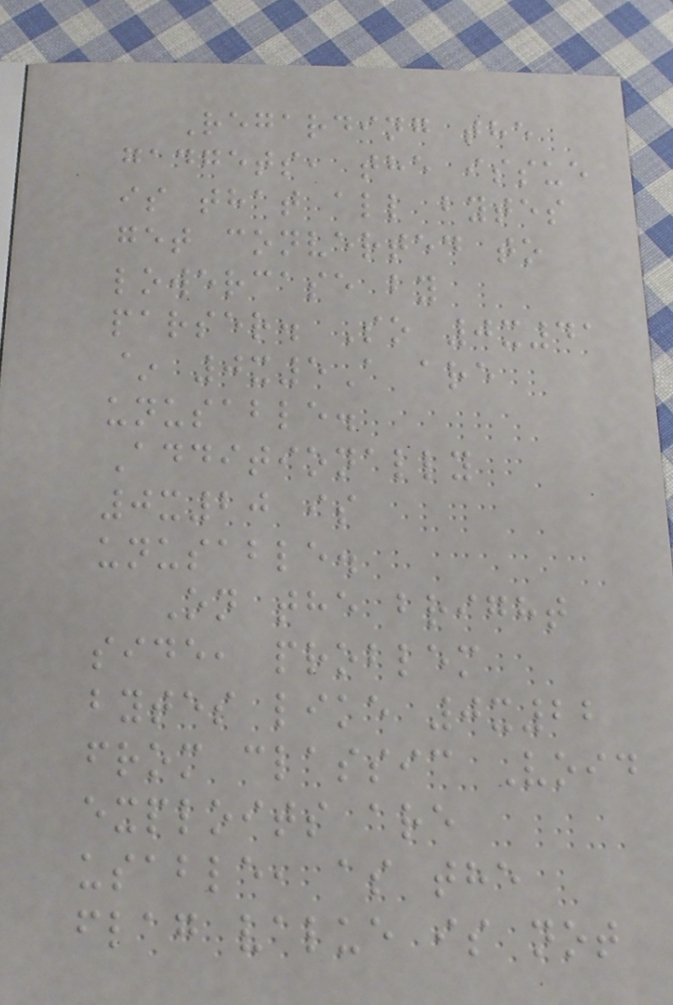Regarding the
gadgets, the issue
is that all bytes
get converted to
lowercase by
parser. So 0x41
~ 0x5A are
unusable.
Additionally
0x20 is
unusable.
On the bright
side, problem
bytes like 0x22
from classic Void
exploits are
usable, as the
flag value is not
